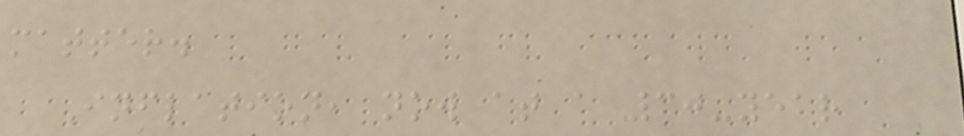matter.
Inflation, now at a 30-year
